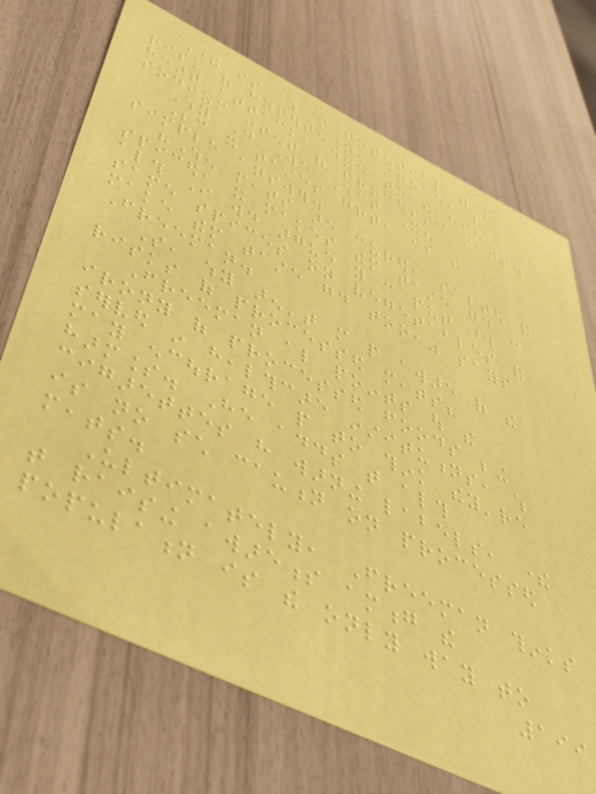There is also more potential for the
risk of hypertension, stroke, and
heart attack, due to the high
sodium content of processed meats.
Why Do We Eat It?
Because it tastes great, is the
simple answer.
"When meats are cured, salted and
spiced, it makes them taste good -
although I would argue you can put those
same spices on vegetables and
make them taste good too," says
Freeman.
So, why aren't more people aware of the
risks of processed meats?
Freeman also points out the
irony of processed foods being
served in healthcare institutions, which
may encourage people to think they're
harmless. He adds that although
cigarettes have warning labels, there
is no such caution on processed
meats.
Ultimately, Freeman thinks
that raising awareness among the
population is the only way to
199
